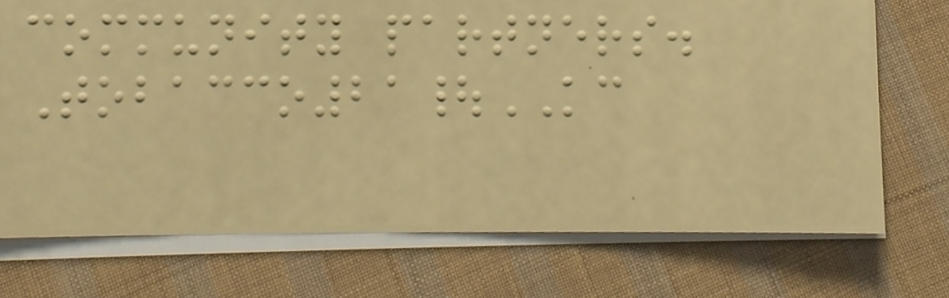community partners.
Tobacco21|KC
